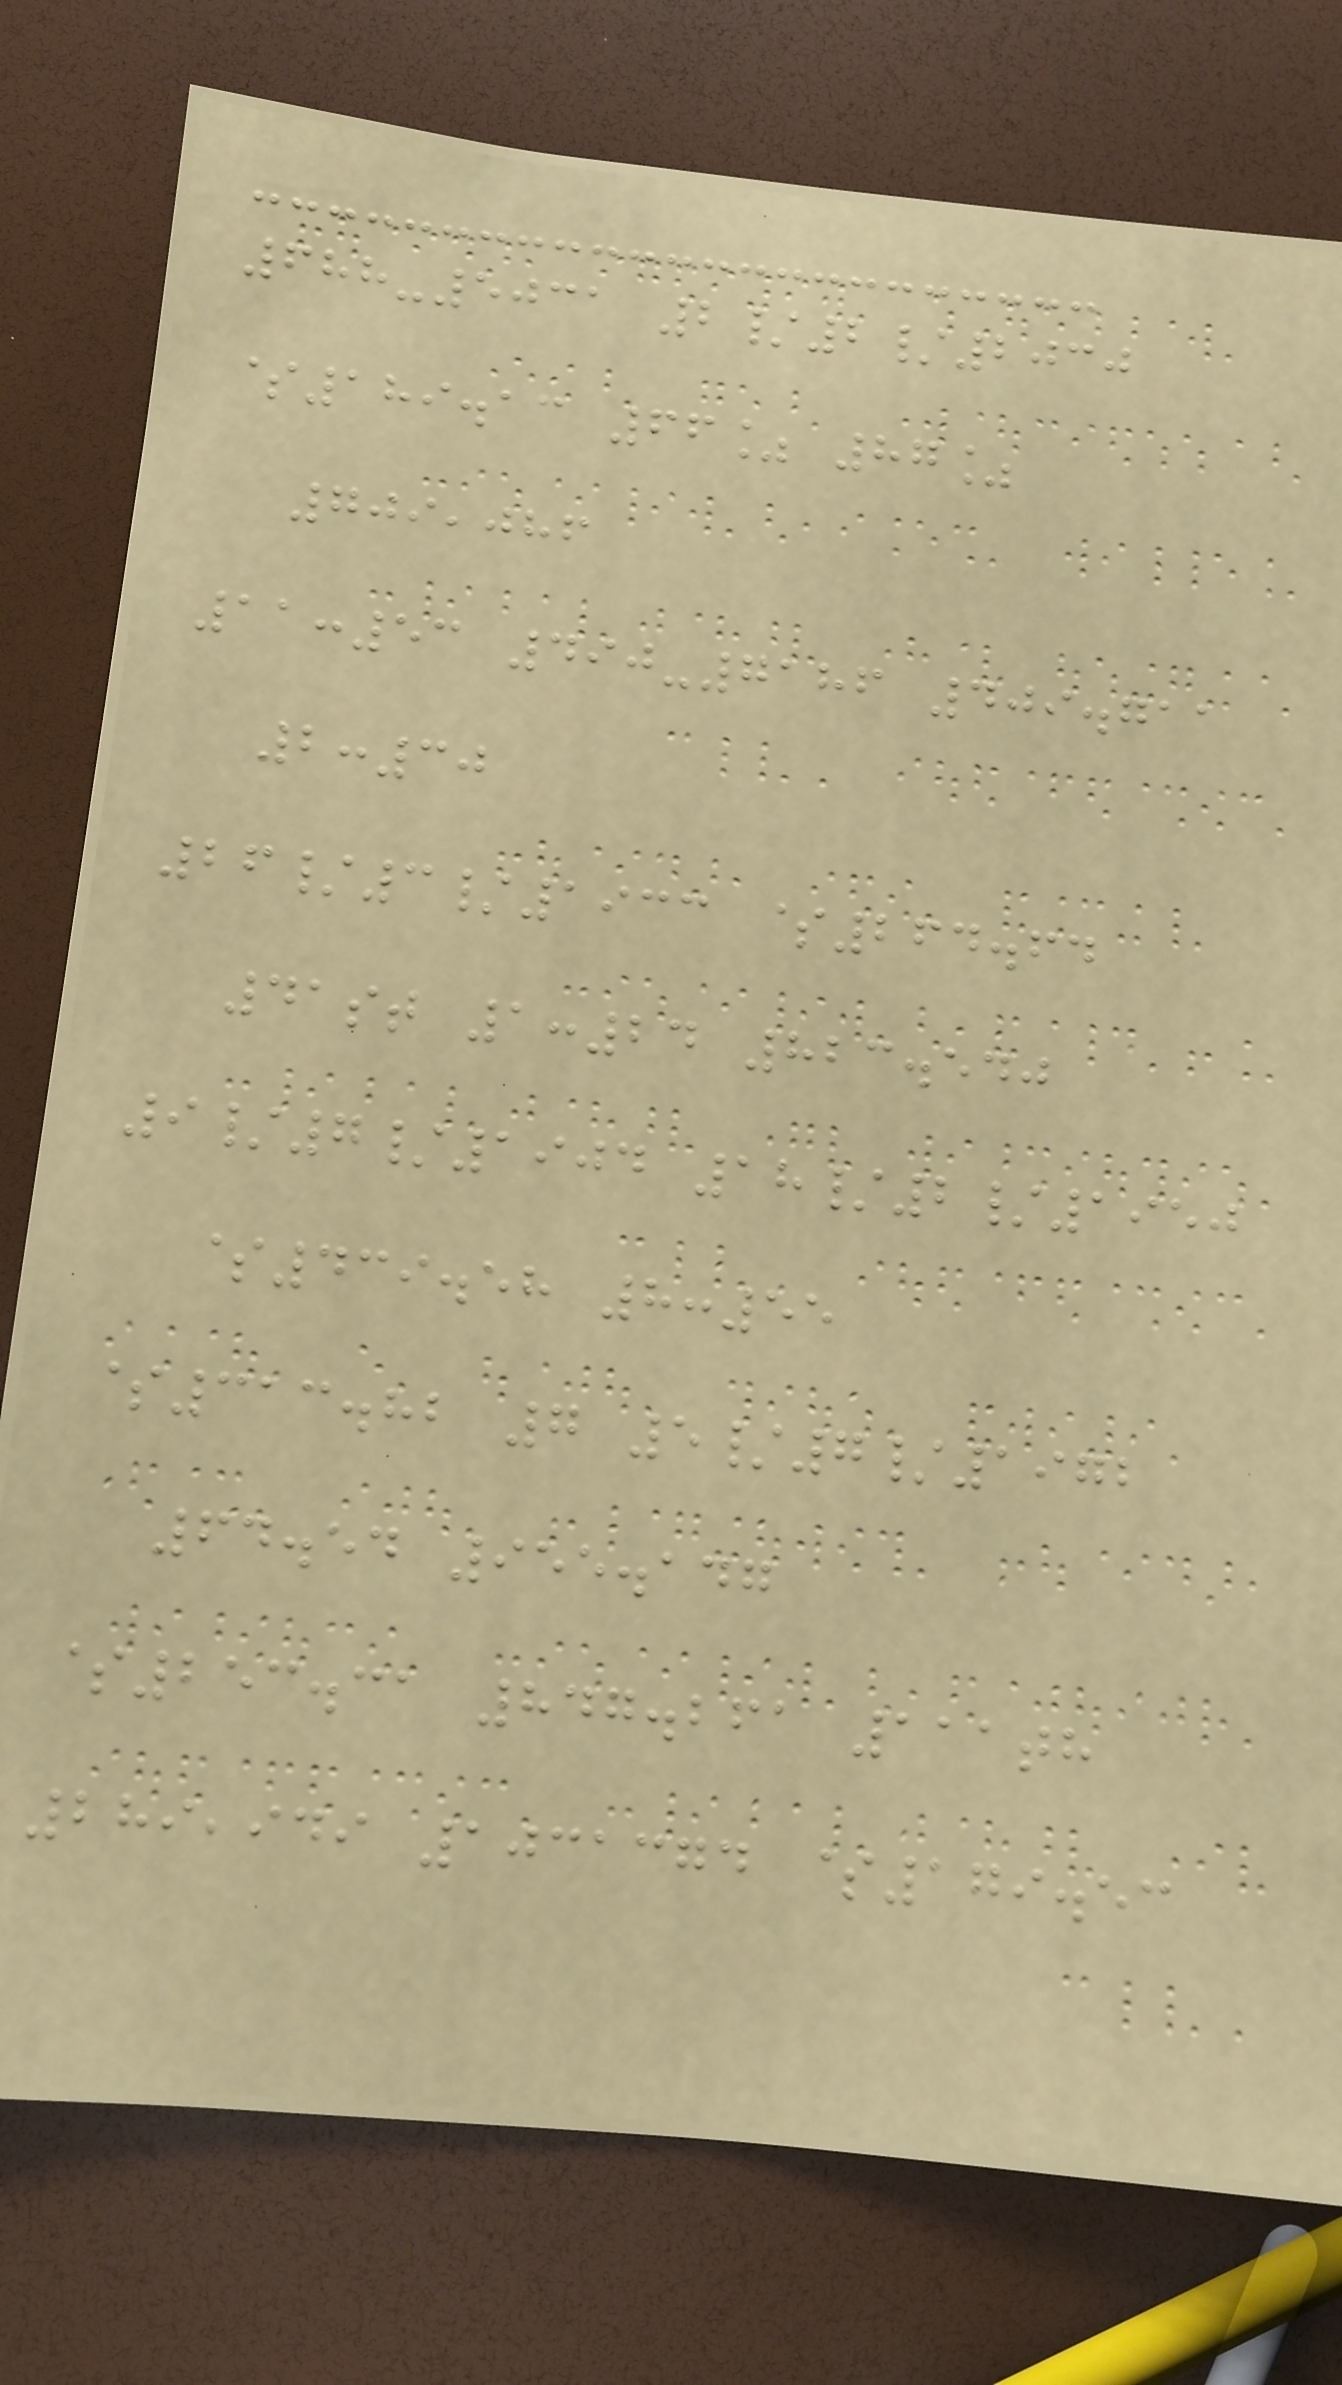688-5031 2/2/2030
$189.13 66% 87%
709,086
11:53 490-7186 409.711
2:30
26/3/1933 $264.64
41st 1:24 823.540
9/7/1904 18/2/1950
$439.58 8:55
$313.82 7 5/7/1972
64.54 955.147
$253.31 847.261 111th
289,949 1031374 $179.53
